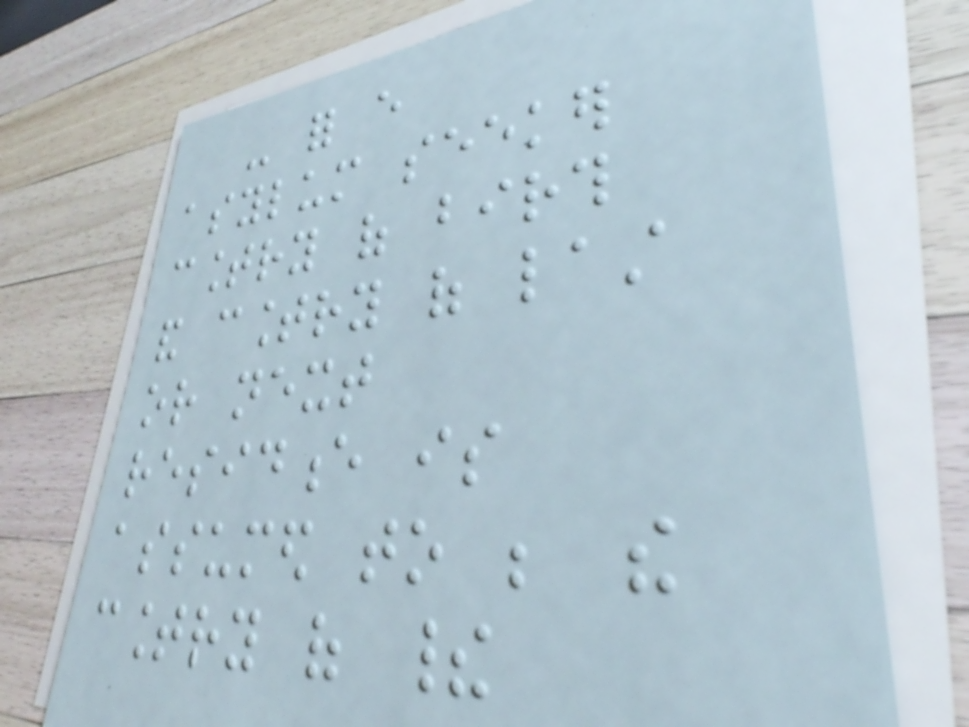- for every
asylum seeker
country of birth
and country of last
or next
residence is
assumed to be the
country of their
